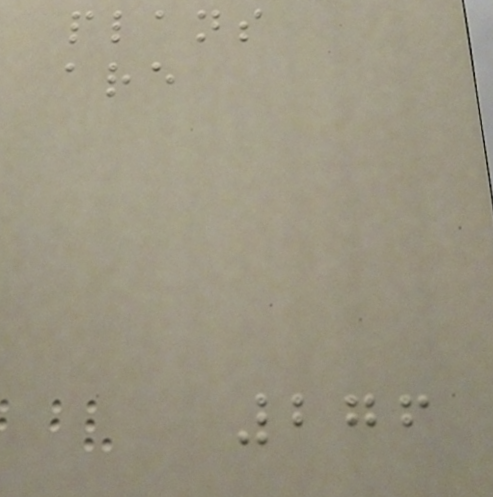plans
are
276
